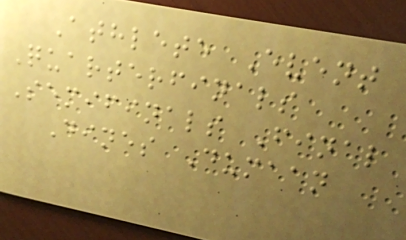Athlete Event
Quarterfinals
Semifinals Final
Dines Dumaan
